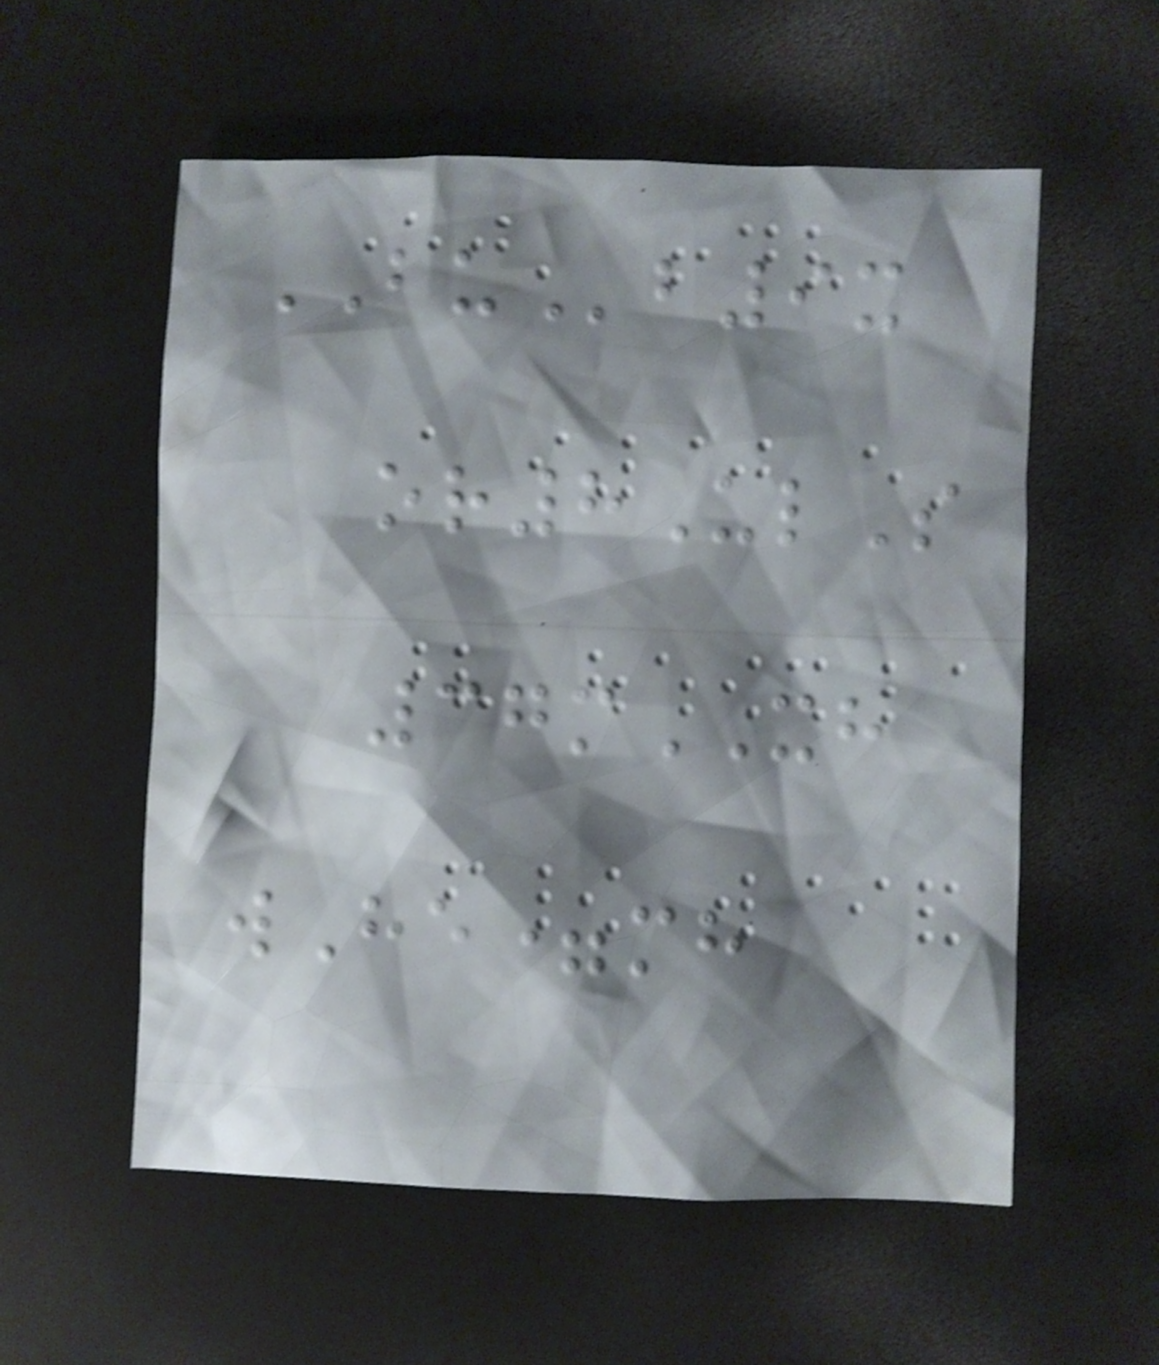BUb9x
or8UlS
37mXH
wHe=mh
